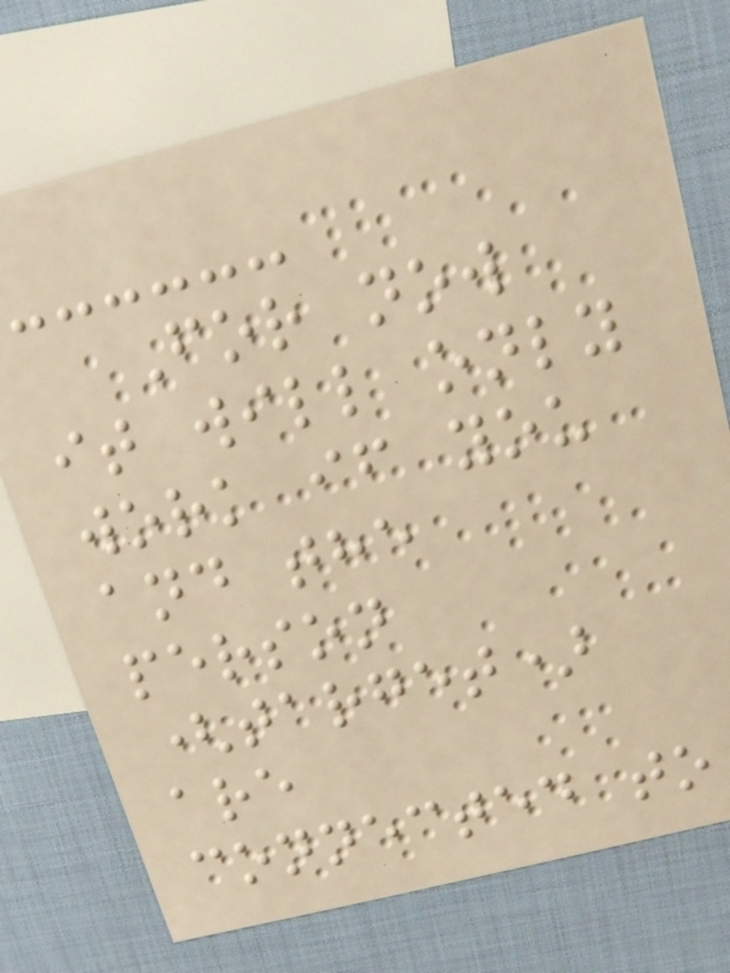For now
it will only
work if you
and the
person
(target)
are
connected to
